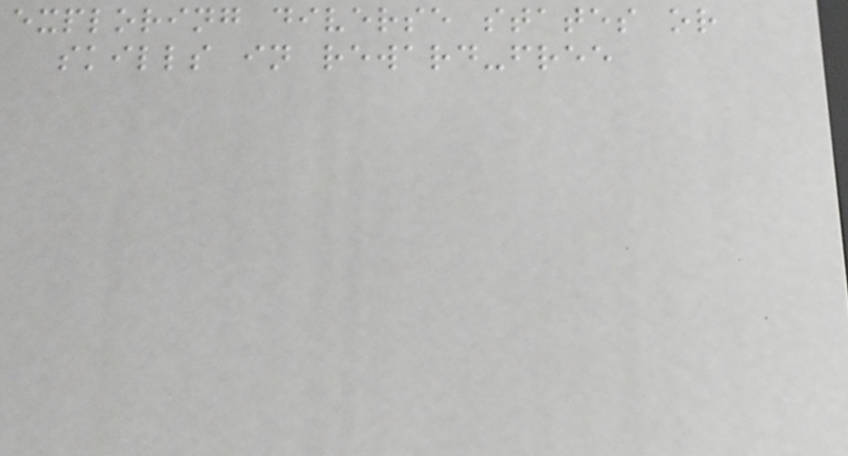exploring diverse states or
skills in reward-free
